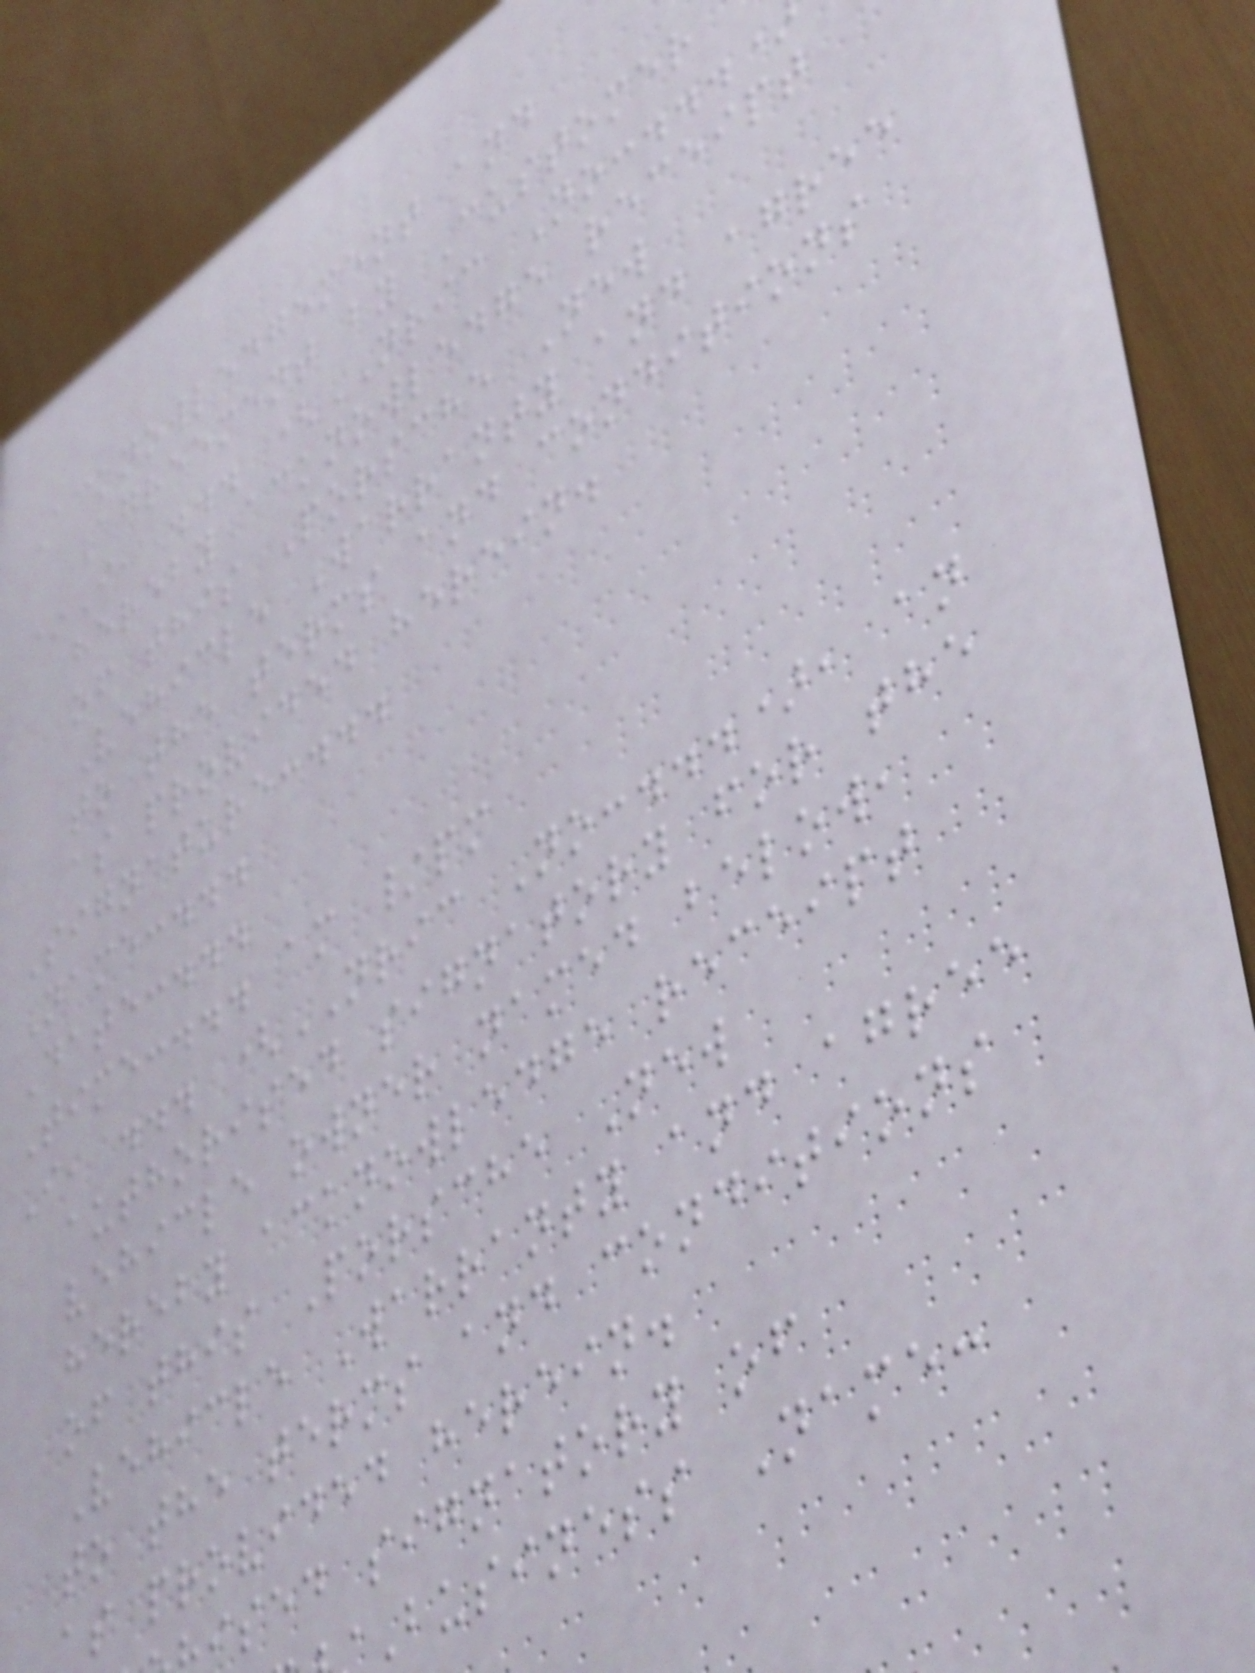Acknowledgement and
Agreement by Customer
*I, ... (NRIC No:...
hereby acknowledge receipt
of this Porsche New
Vehicle Warranty and agree
to the terms and conditions
as provided herein.
Signature:...
Name:...
Date:...
Time:... am /pm
I, ... (NRIC No:...), an
authorised signatory for the
vehicle owner named below,
hereby acknowledge receipt
of this Porsche New
Vehicle Warranty and agree
to the terms and conditions
as provided herein.
ised signatory of
Business Name:
